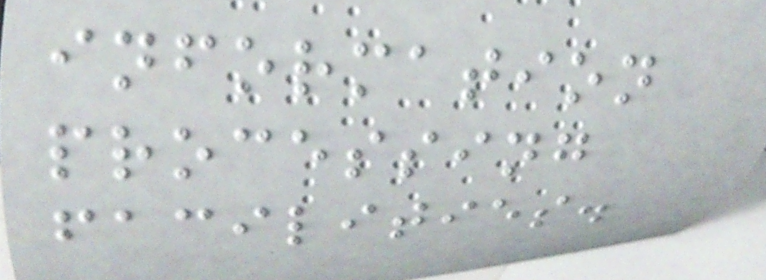information
processing
facilities.
